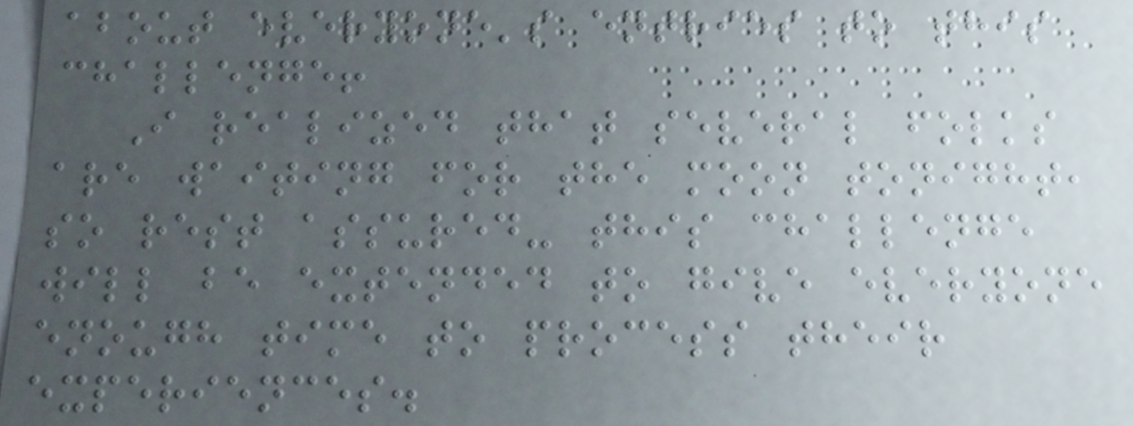about everyone's entries to this
challenge!
I realized that several folks
are waiting for the moon tonight,
so rest assured- this challenge
will be extended to give everyone
enough time to process their
experiences.
